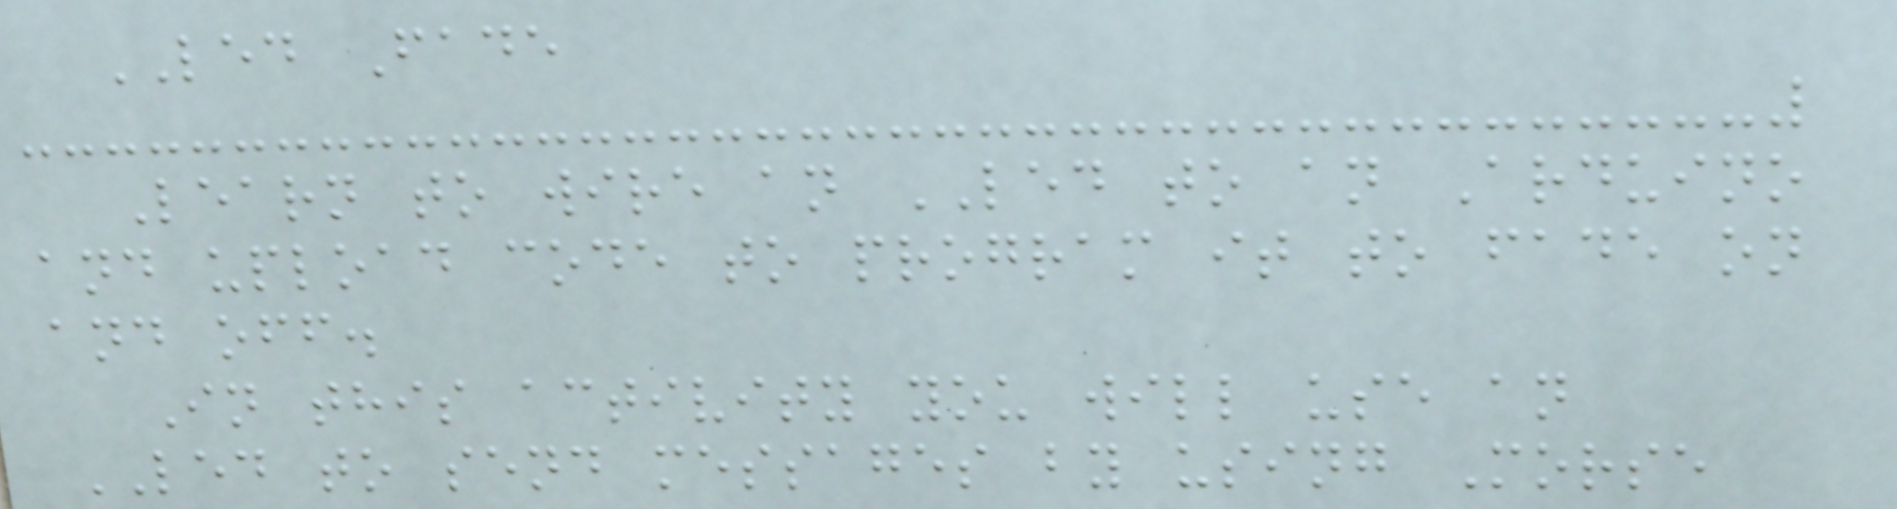LED Fade
Learn to wire an LED to an Arduino
and upload code to program it to fade on
and off.
In this activity you will use an
LED to send messages by using Morse
